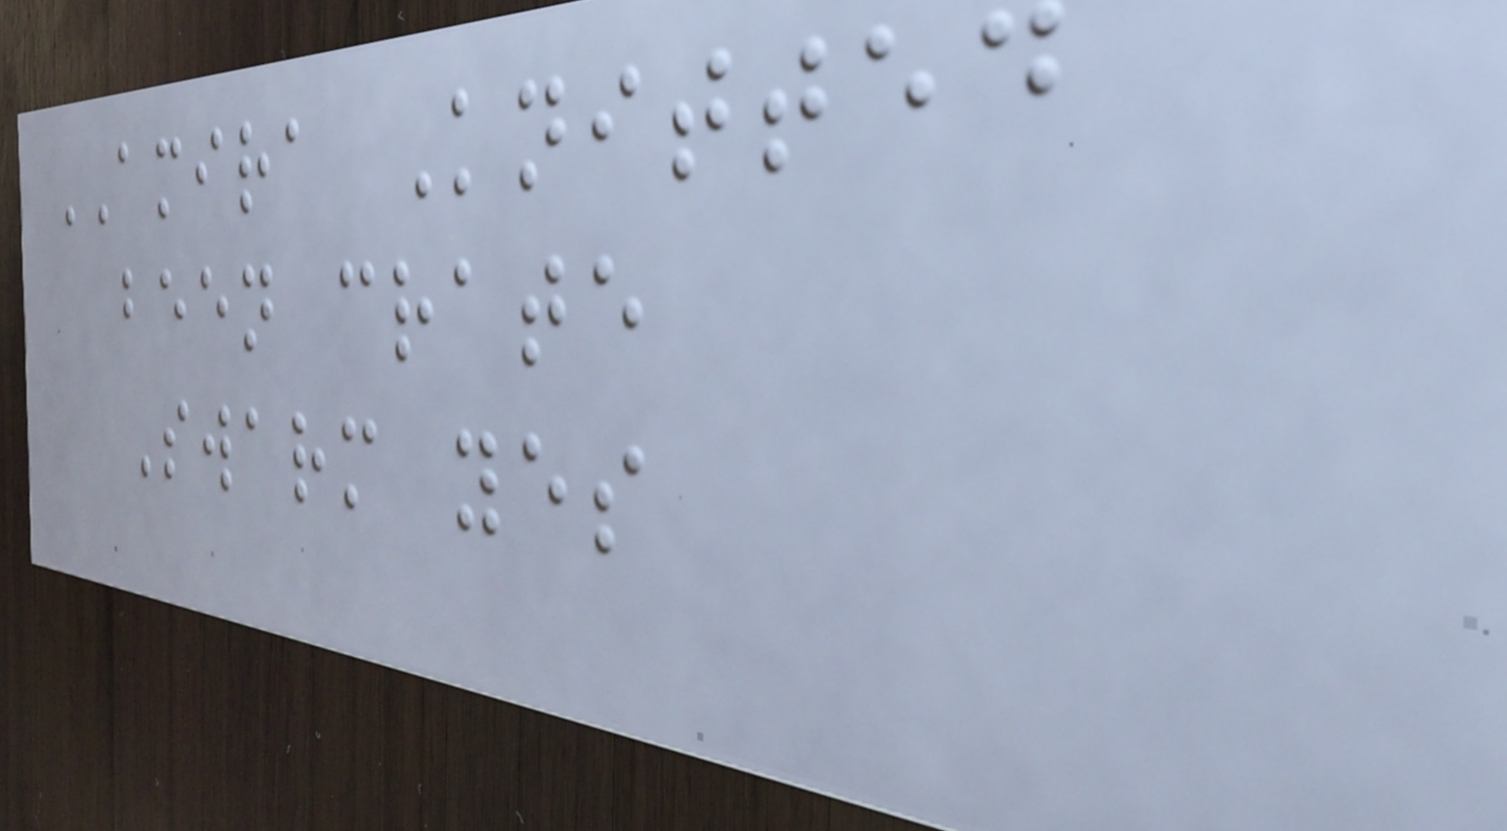AMIRA Knitted
been crate
Swarm yes
